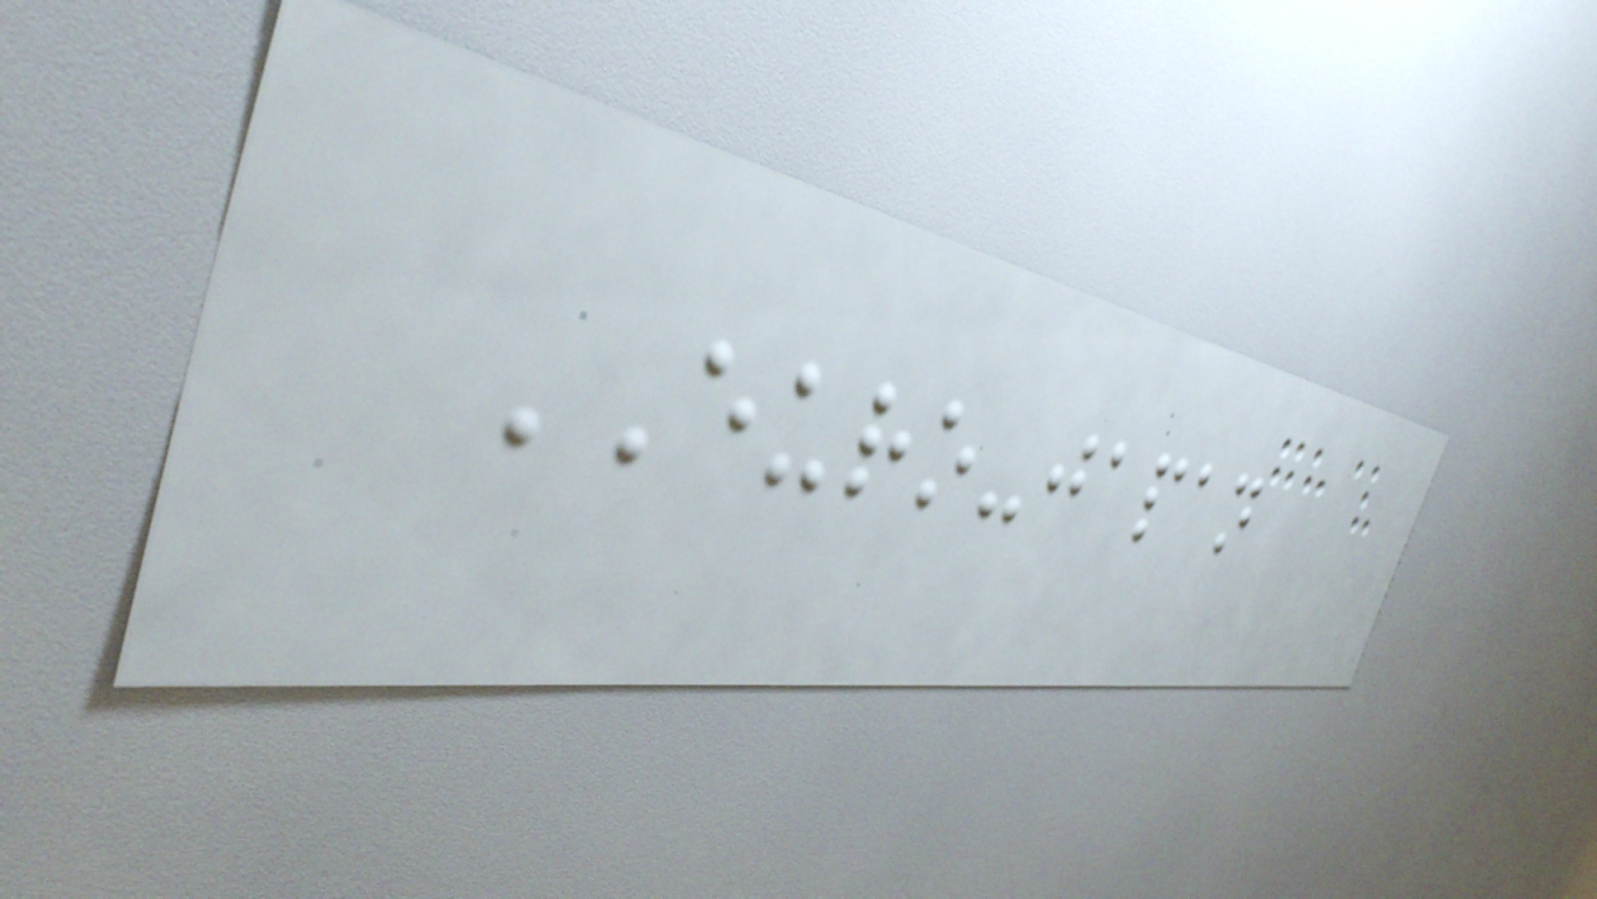EURO-japan
